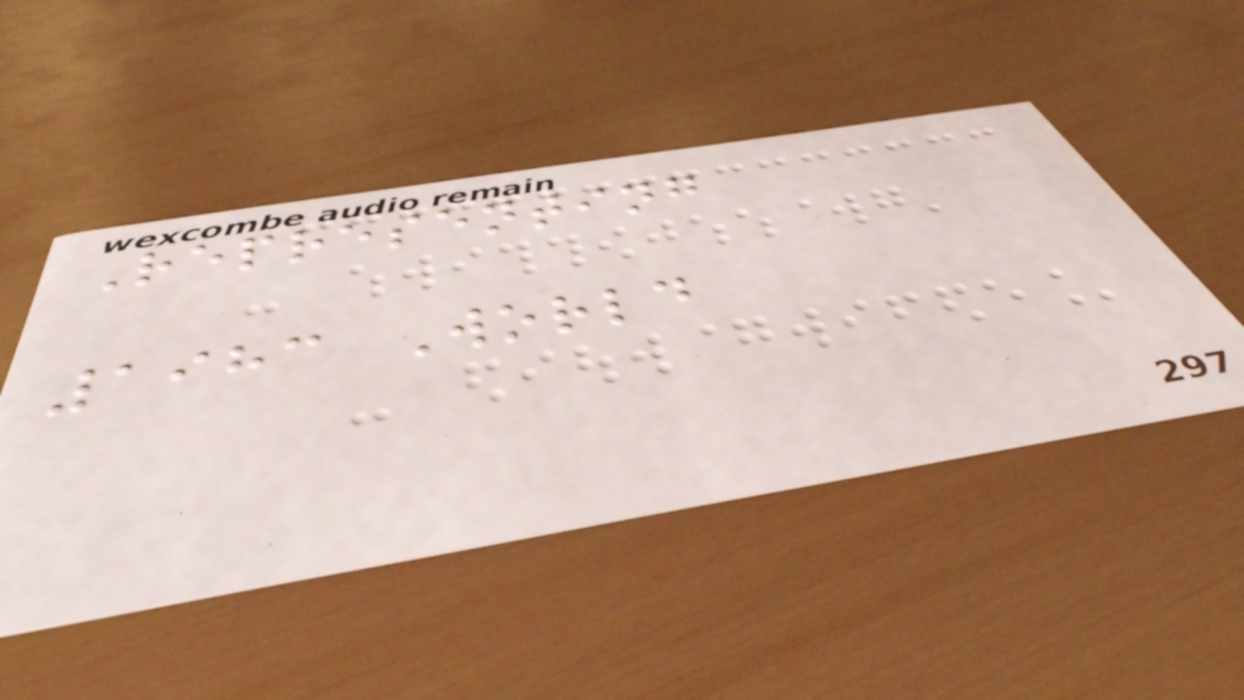Representing
1983 World
